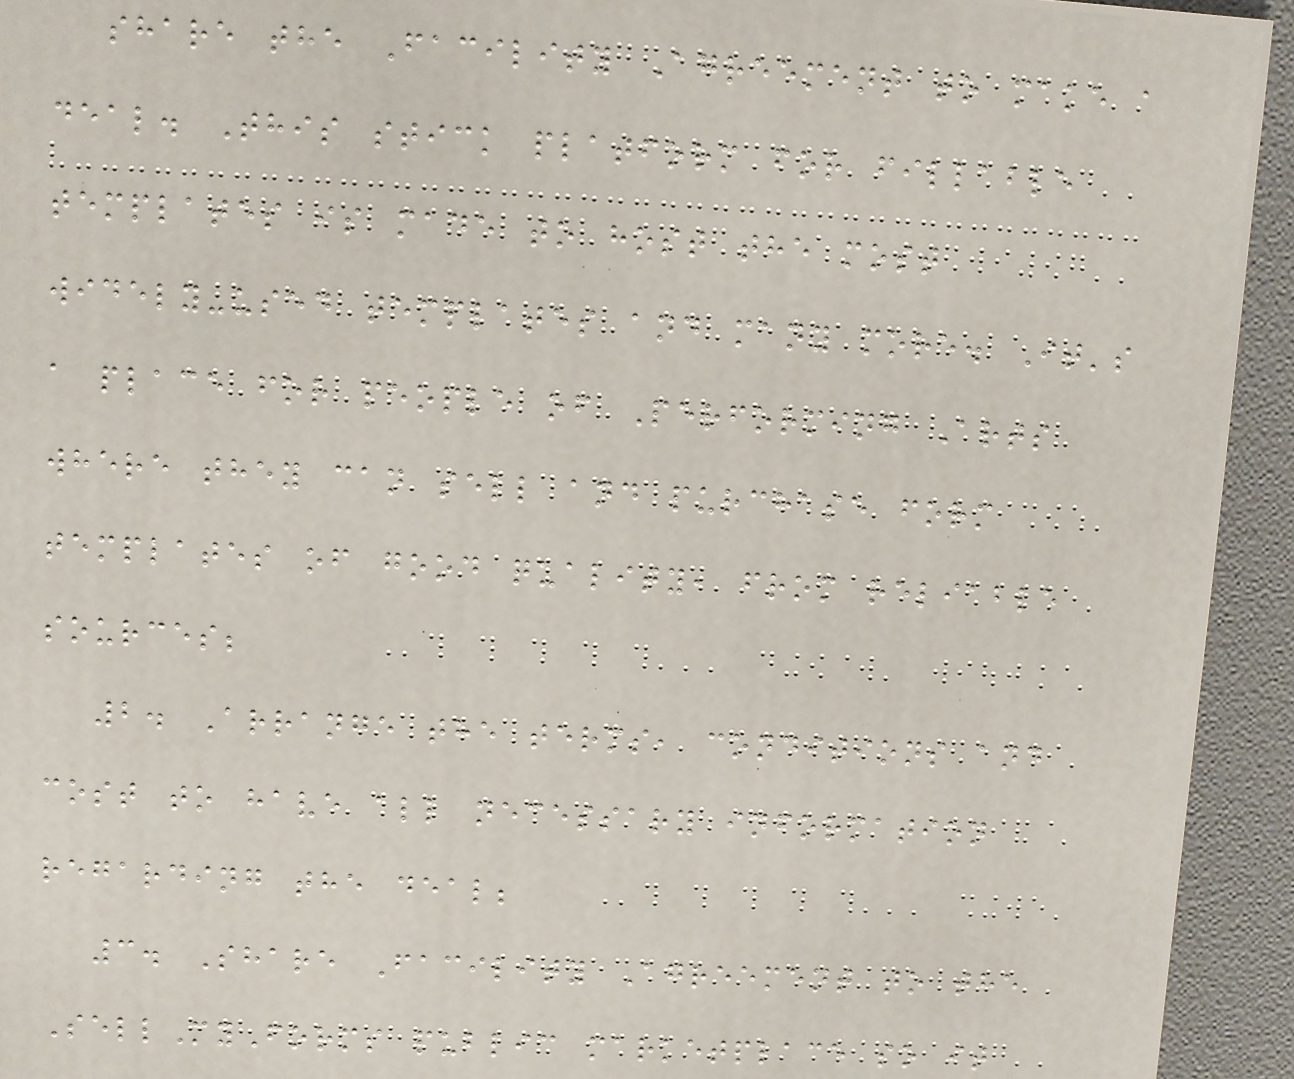share the Facility Agreement to make a
deal. This stick platform for fillable
templates is made to host the most
widely-used templates and many more. It's
a place for people of Performing Arts
where they can sell and purchase form
templates of good quality, from reliable
sources;
2. Arrange the terms, conditions and
cost to have all necessary information
regarding the deal;
3. Share Facility Agreement to the
SellMyForms public marketplace so it
